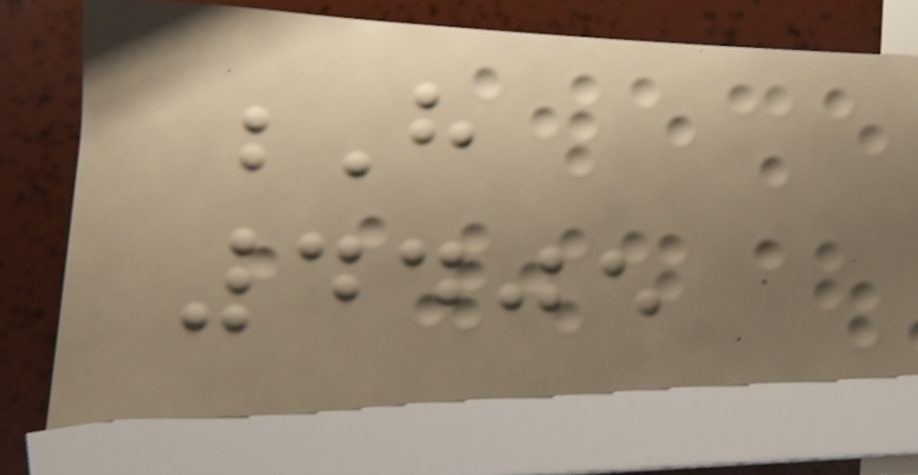H
4405
